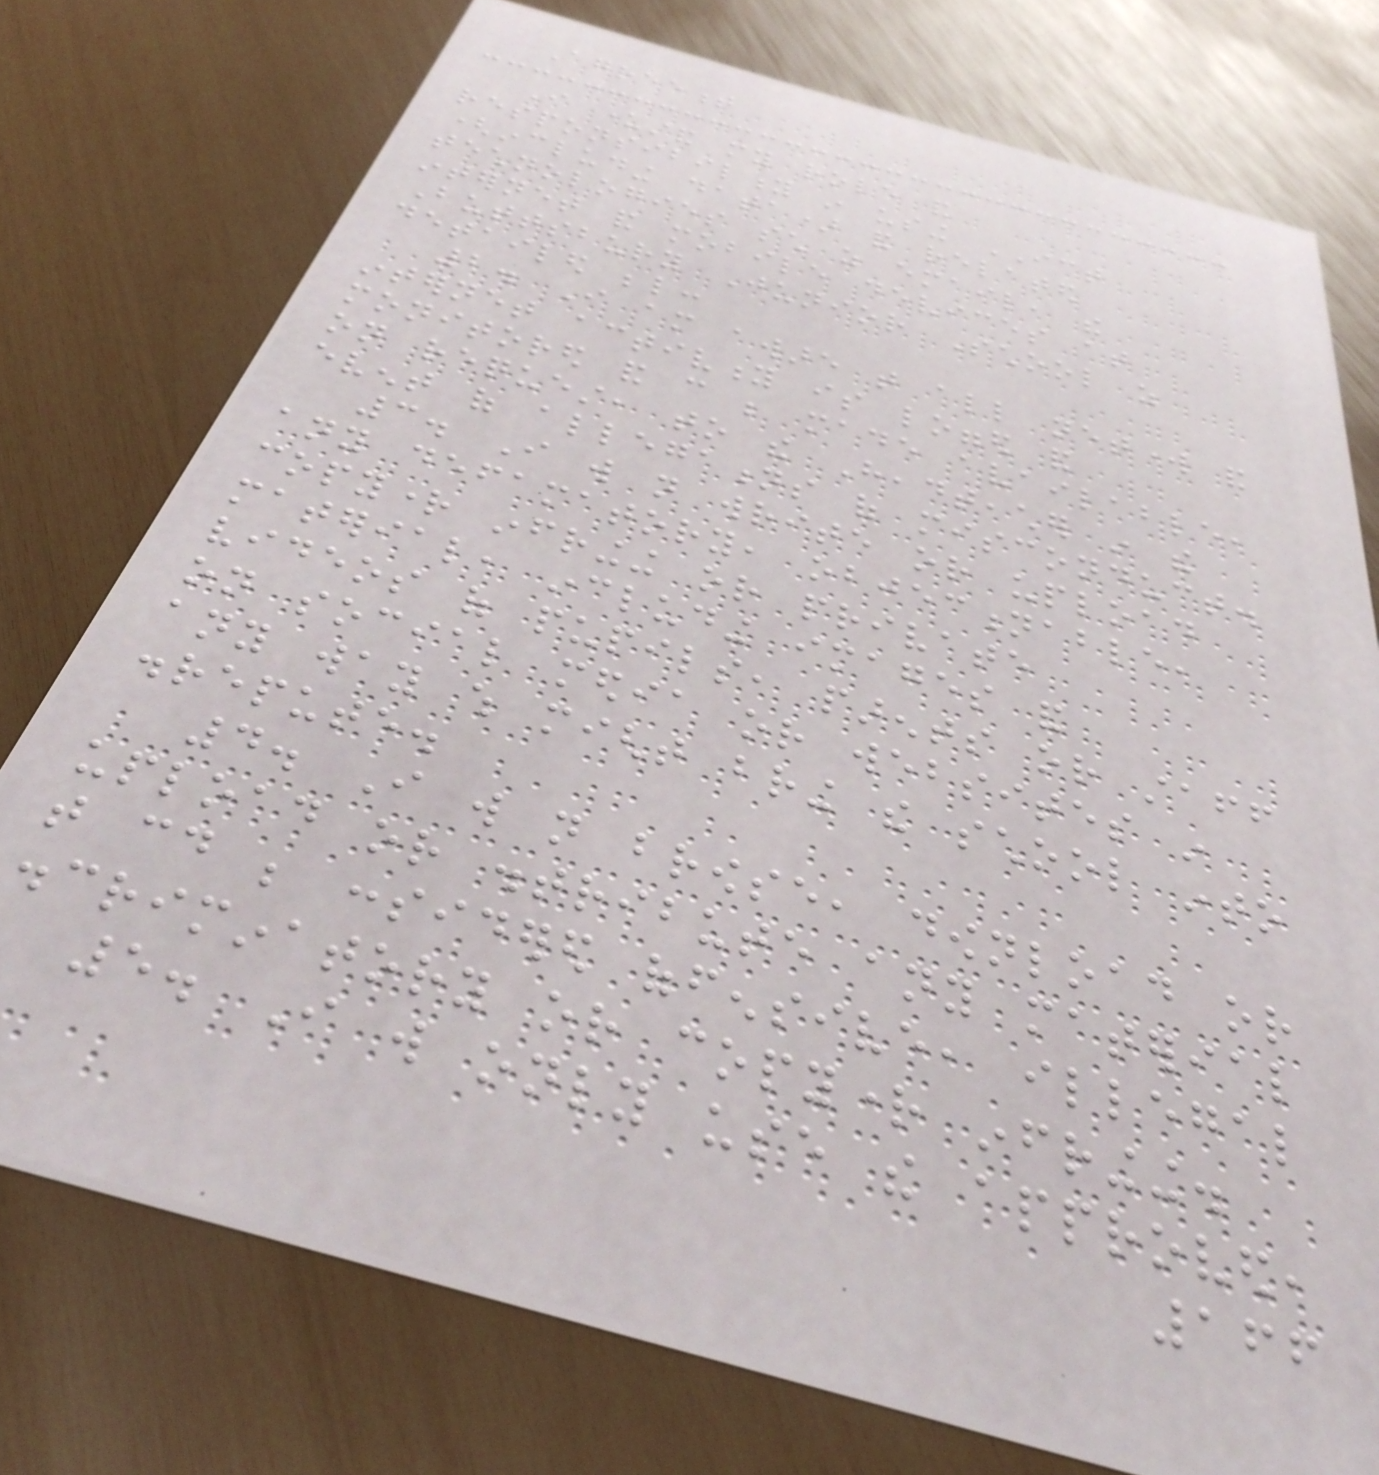Agreement
I understand my role and
responsibility in using ICT
(including data) and related
technologies such as email, the
internet and mobile devices at
Buttsbury Junior School as
detailed below:
2. I am aware that all network and
internet activity is logged and
monitored and can be made available,
on request, to the Headteacher in the
event of allegations of misconduct.
3. I will not write or upload
any defamatory, objectionable,
copyright infringing or private
material, including images and
videos of pupils, parents or staff
on social media or websites in
any way which might bring the school into
disrepute.
4. I will not browse, download or
upload or distribute any material
that could be considered offensive, illegal
discriminatory or copyright infringing.
5. I will only use the approved,
166
